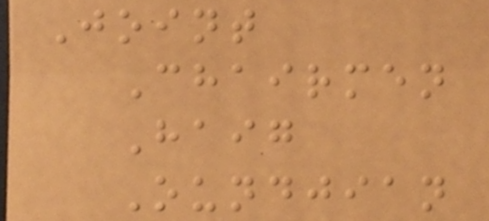Joint
Chairmen
Haig
Oundjian
